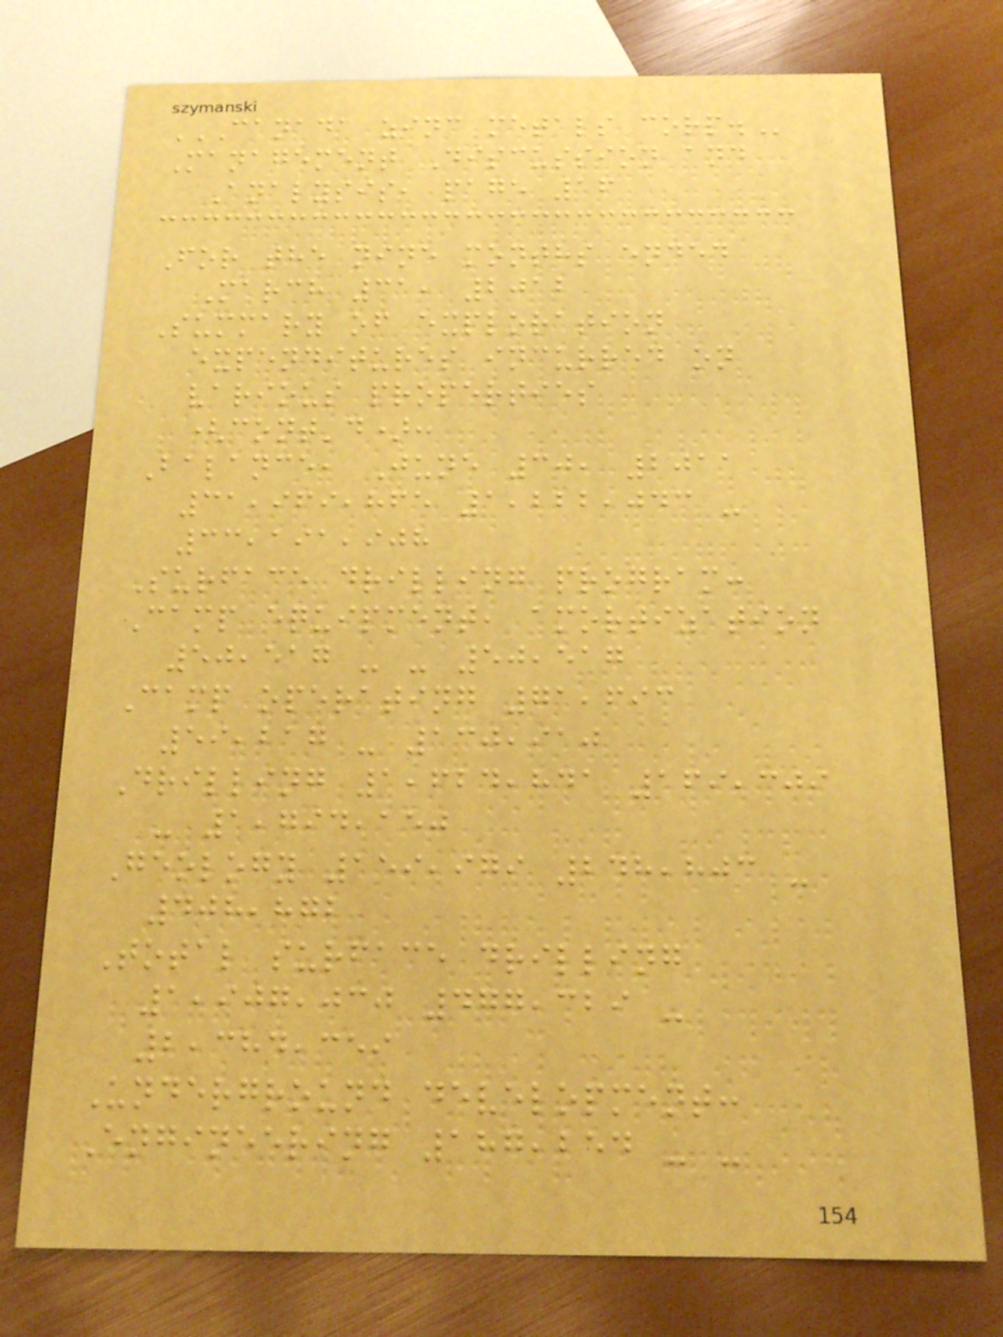CANADA ZINC METALS CORP.
Management Discussion and
Analysis, page 16
For the nine months ended
March 31, 2012
Summary of exploration
expenditures incurred on
various properties
(cont'd):
Balance, June 30, 2011
31,969,865 1,222,043 -
33,191,908
Surface drilling program:
Camp equipment, amortization
50,517 - - 50,517
Camp operating 71,693
59,217 - 130,910
Drilling 1,624,841 169,309
- 1,794,150
Geology 159,979 248,803 -
408,872
Total surface drilling
1,907,030 477,329 -
2,384,359
Underground development:
Engineering 187,254 - -
